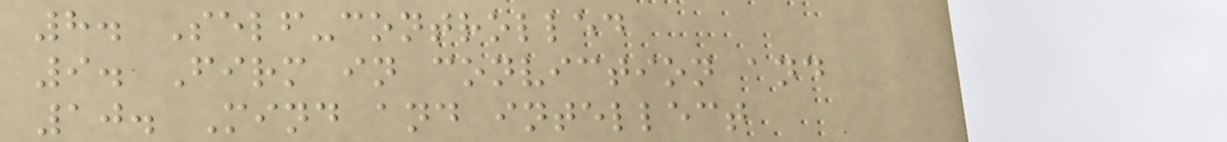8. Self-controlled
9. Firm in conviction and
10. Mind and intellect
